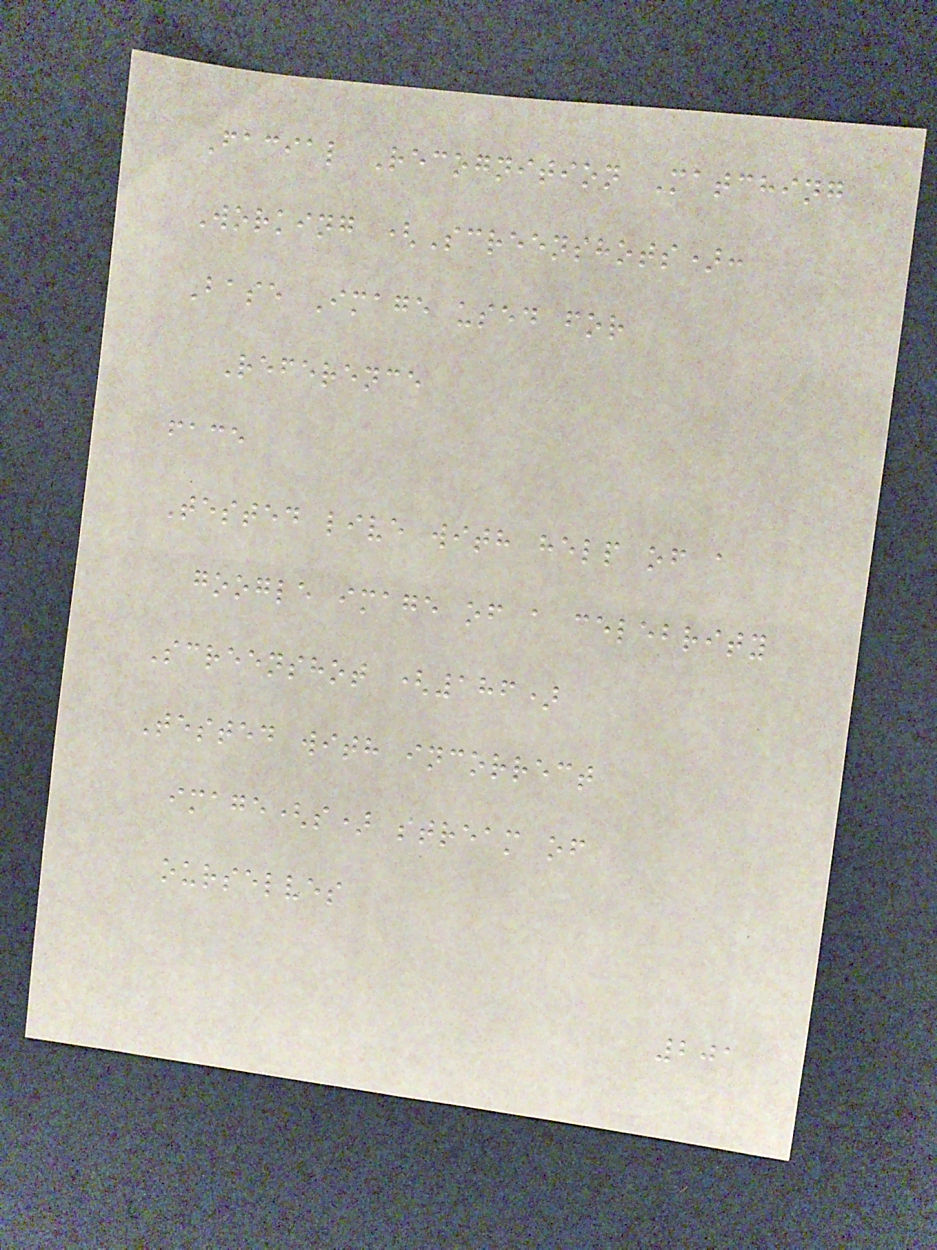Facial Recognition Matching
Working (Screenshots):
Base Image used for
Reference
face
Tested live with help of a
google image of a celebrity
Screenshot (186)
Tested with incorrect
image(s) stream of
ourselves
201
